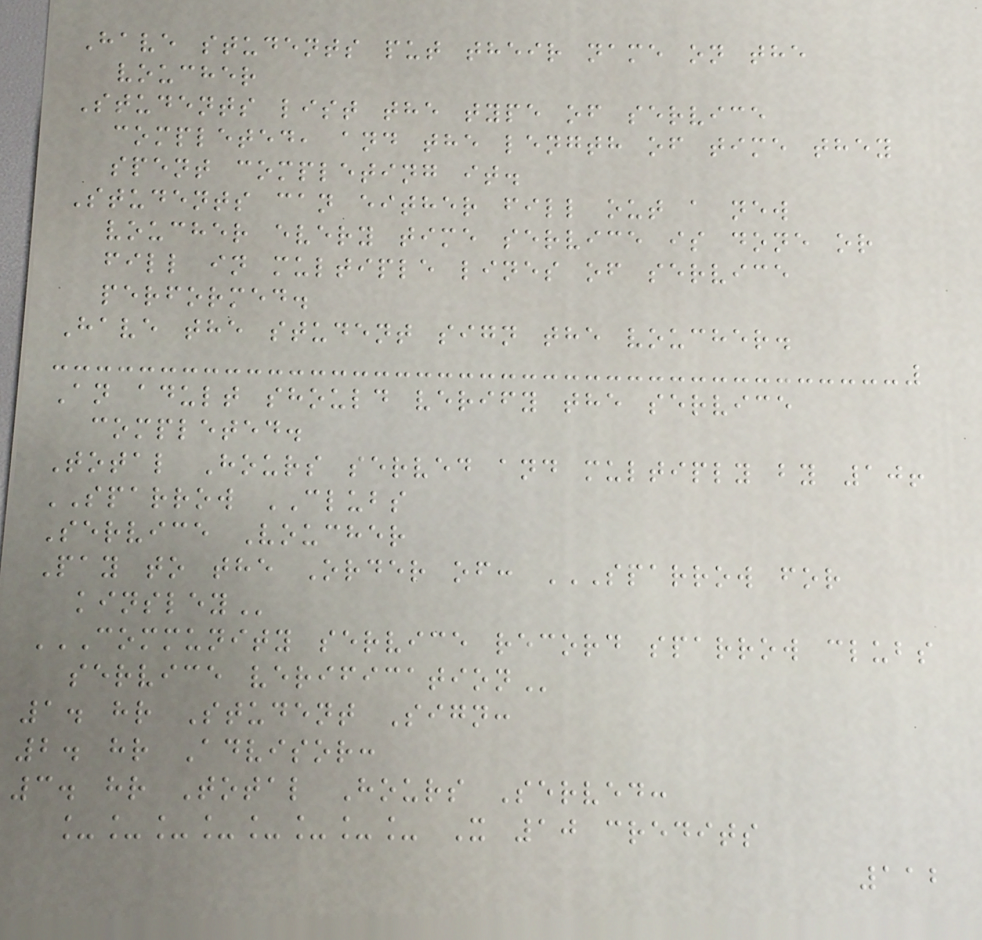Have students put their name on the
voucher
Students list the type of service
completed, and the length of time they
spent completing it.
Students can either fill out a new
voucher every time service is done or
fill in multiple lines of service
performed.
Have the student sign the voucher.
An adult should verify the service
completed.
Total Hours served and multiply by 10!
SPARROW CLUBS
Service Voucher
Pay to the Order of: SPARROW FOR
KINSLEY
COMMUNITY SERVICE RECORD SPARROW CLUBS
SERVICE VERIFICATION
1. hr Student Sign:
2. hr Advisor:
3. hr Total Hours Served:
________ X 10 credits
112
